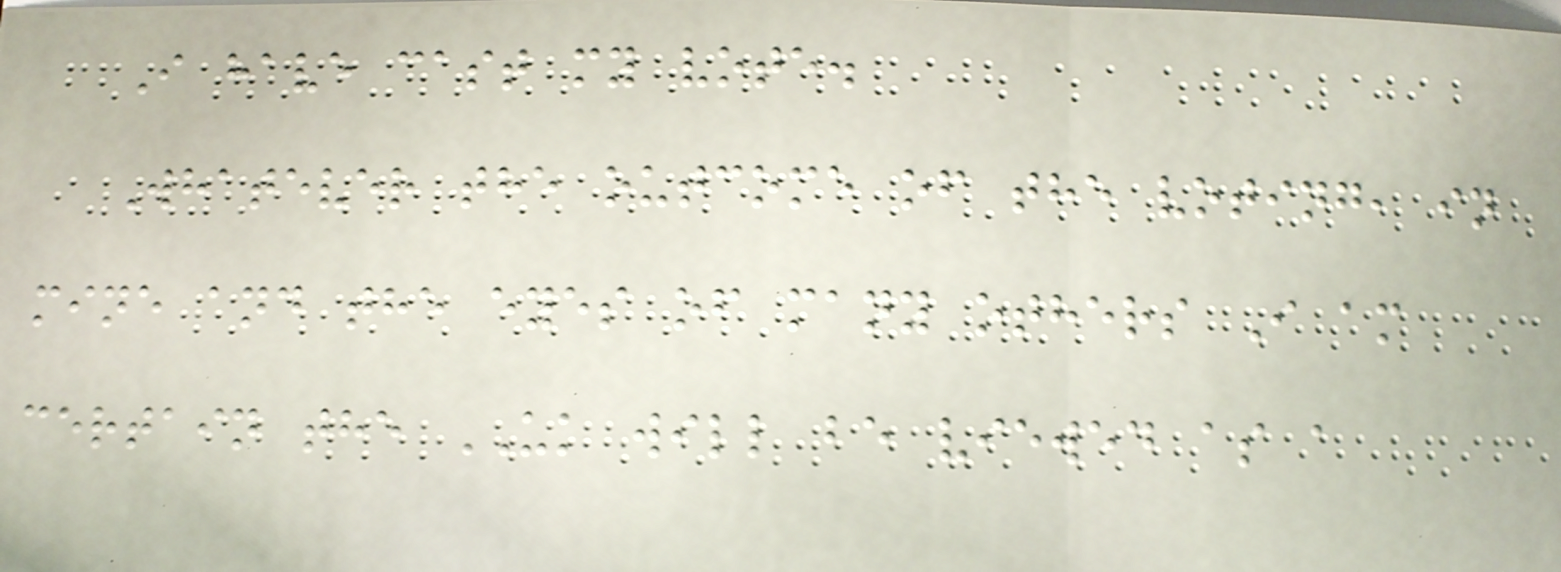I have cast my vote.
Whatever the outcome of the voting, in
mine and the eyes of many others I am
certain the UK will be viewed as a
